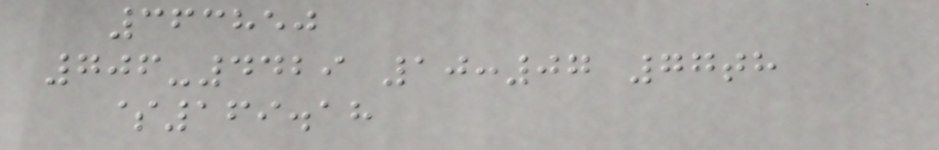363850
706-4429 10:07 77th
$169.18
